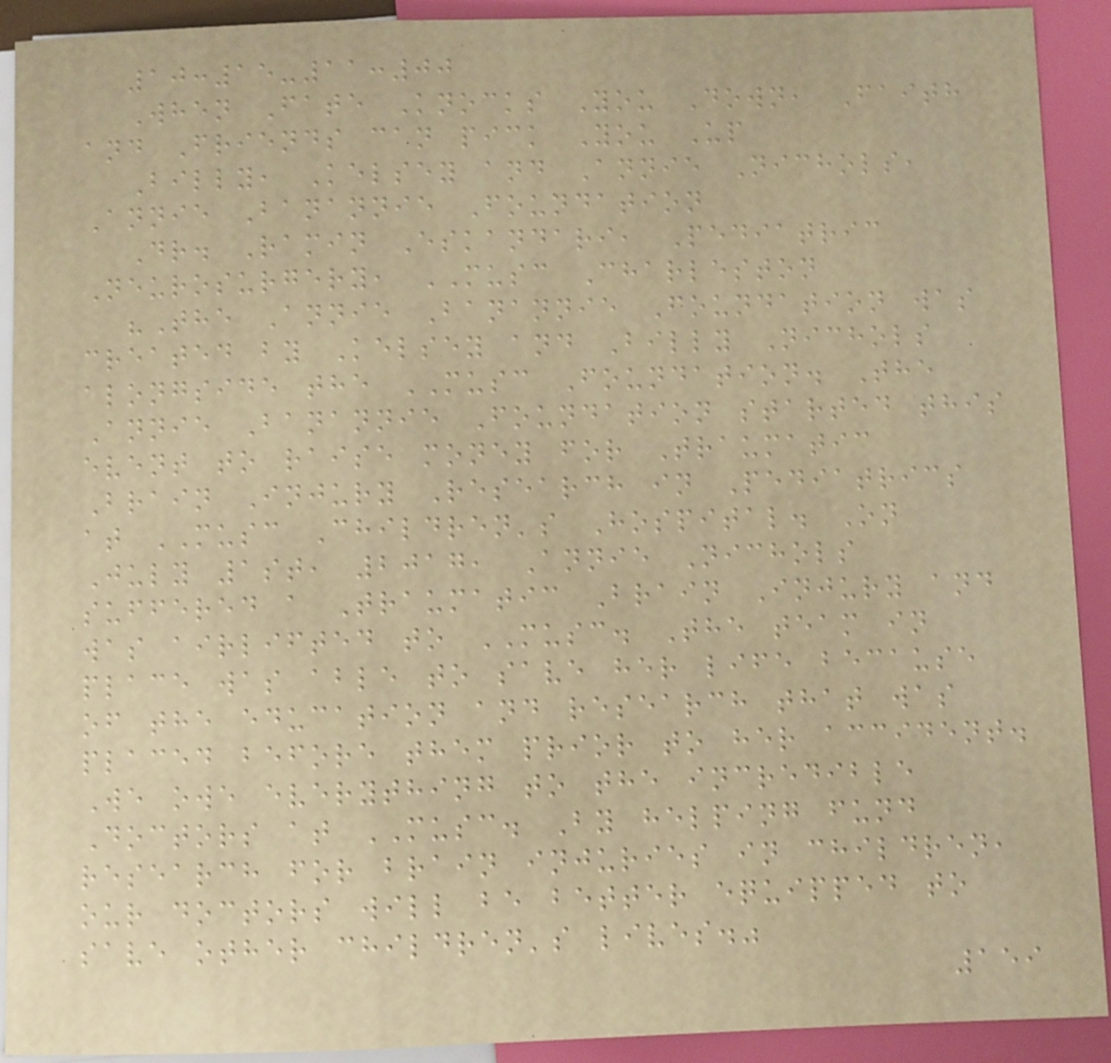10:15-11:00
When Fate Knocks You Down, Faith
and Friends can pick You Up
Billy, Kelsey and Annie Nichols,
Annie Banannie Foundation
Dr. Ramin Eskandari, Pediatric
Neurosurgery, MUSC Charleston
"The Annie Banannie Foundation was
created by Kelsey and Billy Nichols
alongside the MUSC Foundation. The
Annie Banannie Foundation started this
event to raise money for Traumatic
Brain Injury Research in Pediatrics
at MUSC Children's Hospital. On
July 1st, 2017, Annie Nichols
suffered a Traumatic Brain Injury and
was airlifted to MUSC. The team in
place was able to save her life because
of the education and research that was
placed before them prior to her accident.
We owe everything to the incredible
Doctors at MUSC. By helping fund
research for brain injuries in children,
our doctors will be better equipped to
save other children's lives."
159
